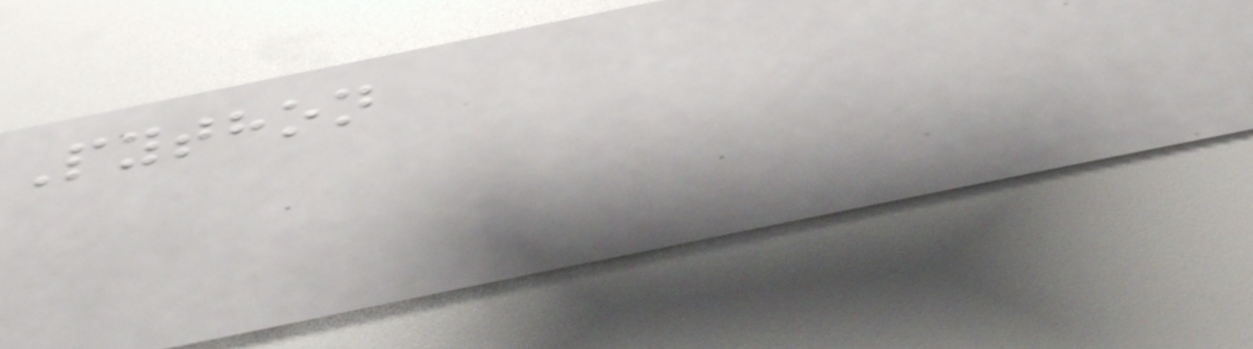Python
